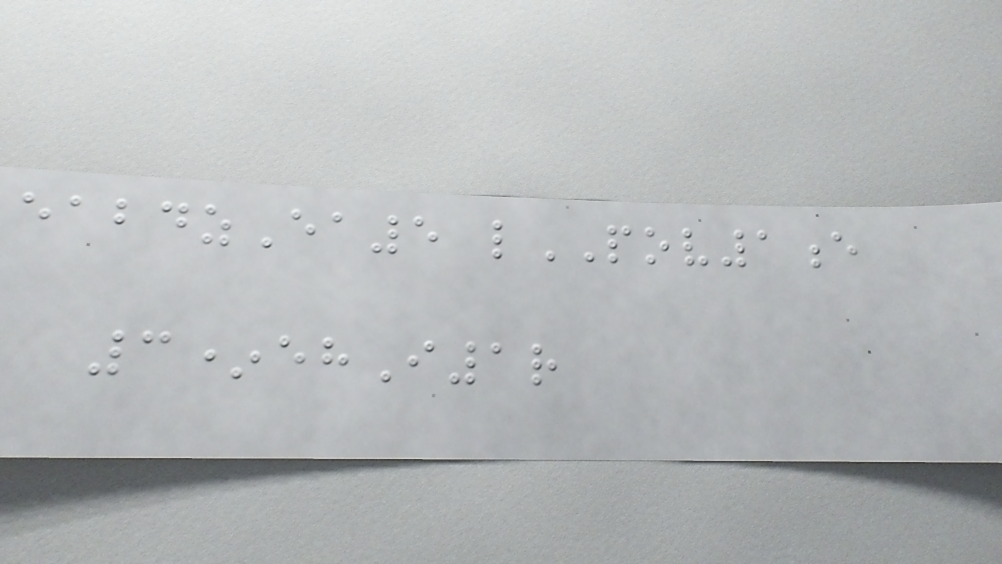eabdzEa5 lPOV1e
3*ehI1r
